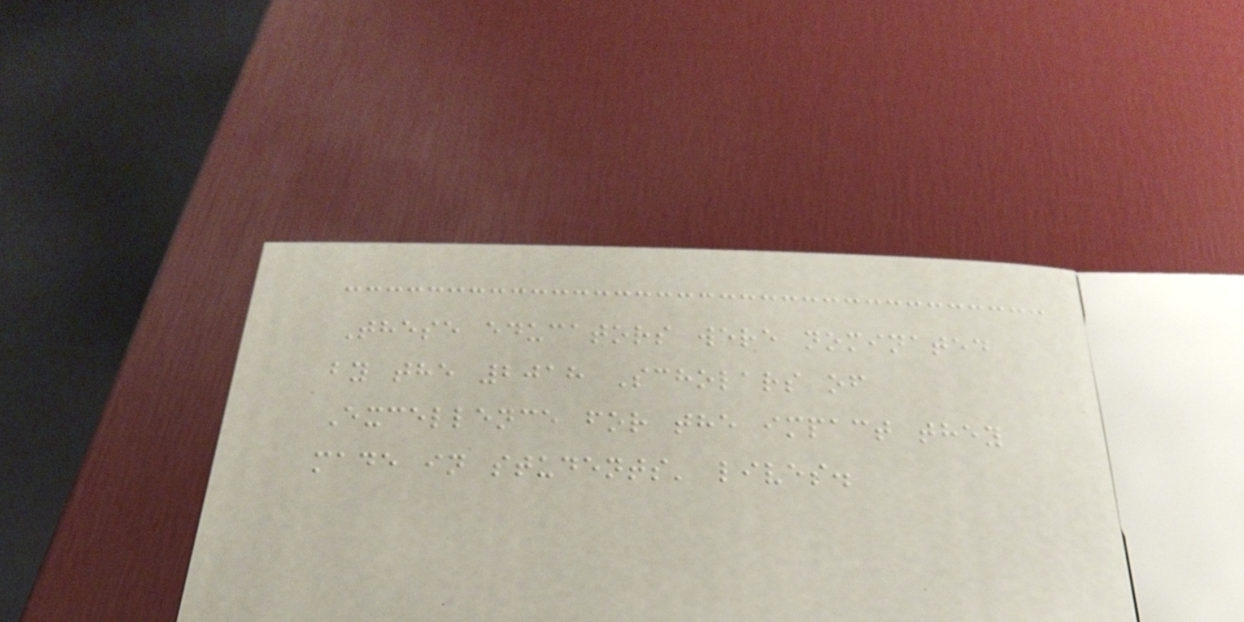These educators were nominated
by the 2018 Scholars of
Excellence for the impact they
made in students' lives.
